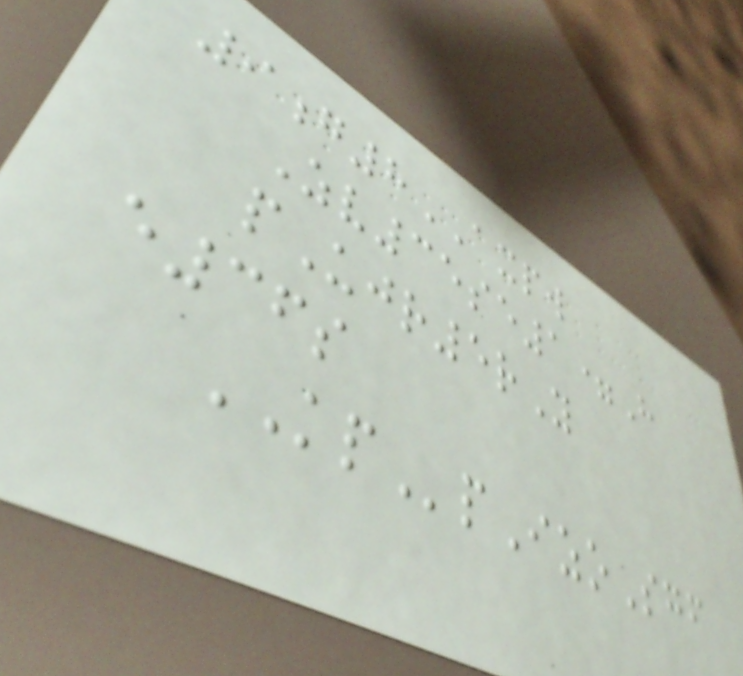9g8AXPW
Zv35se1=H
pUjr5rY
e36s
KPpIzoSgf
